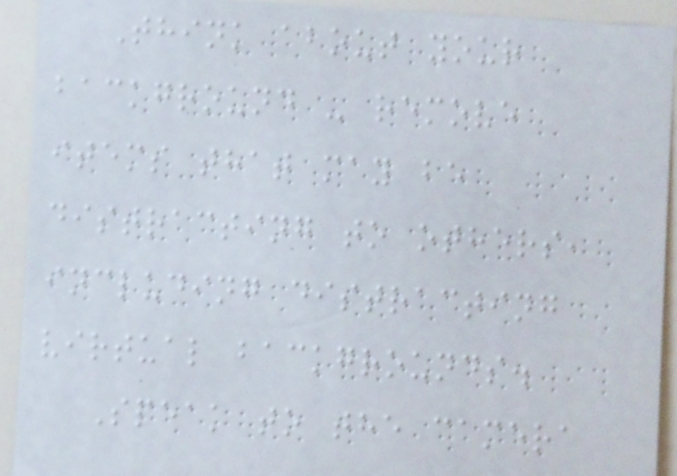Think about your
background - remove
items that may be
distracting to others,
including distracting
virtual backgrounds.
Speak to the camera
